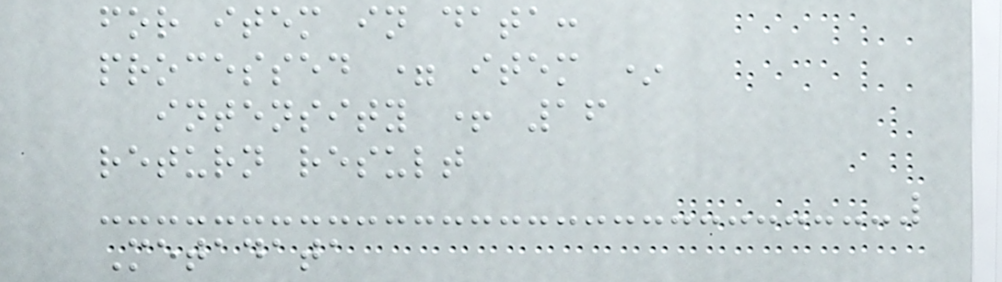for item in data:
processed = item *
intensity + 16
return result
Metadata
